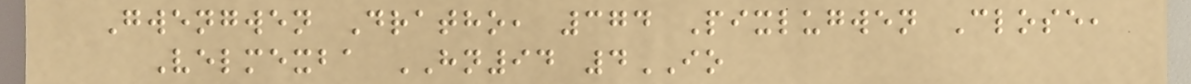Gwengwen Dratho, 374 Pixlugwen Close,
Velmexba HN94 4IO
